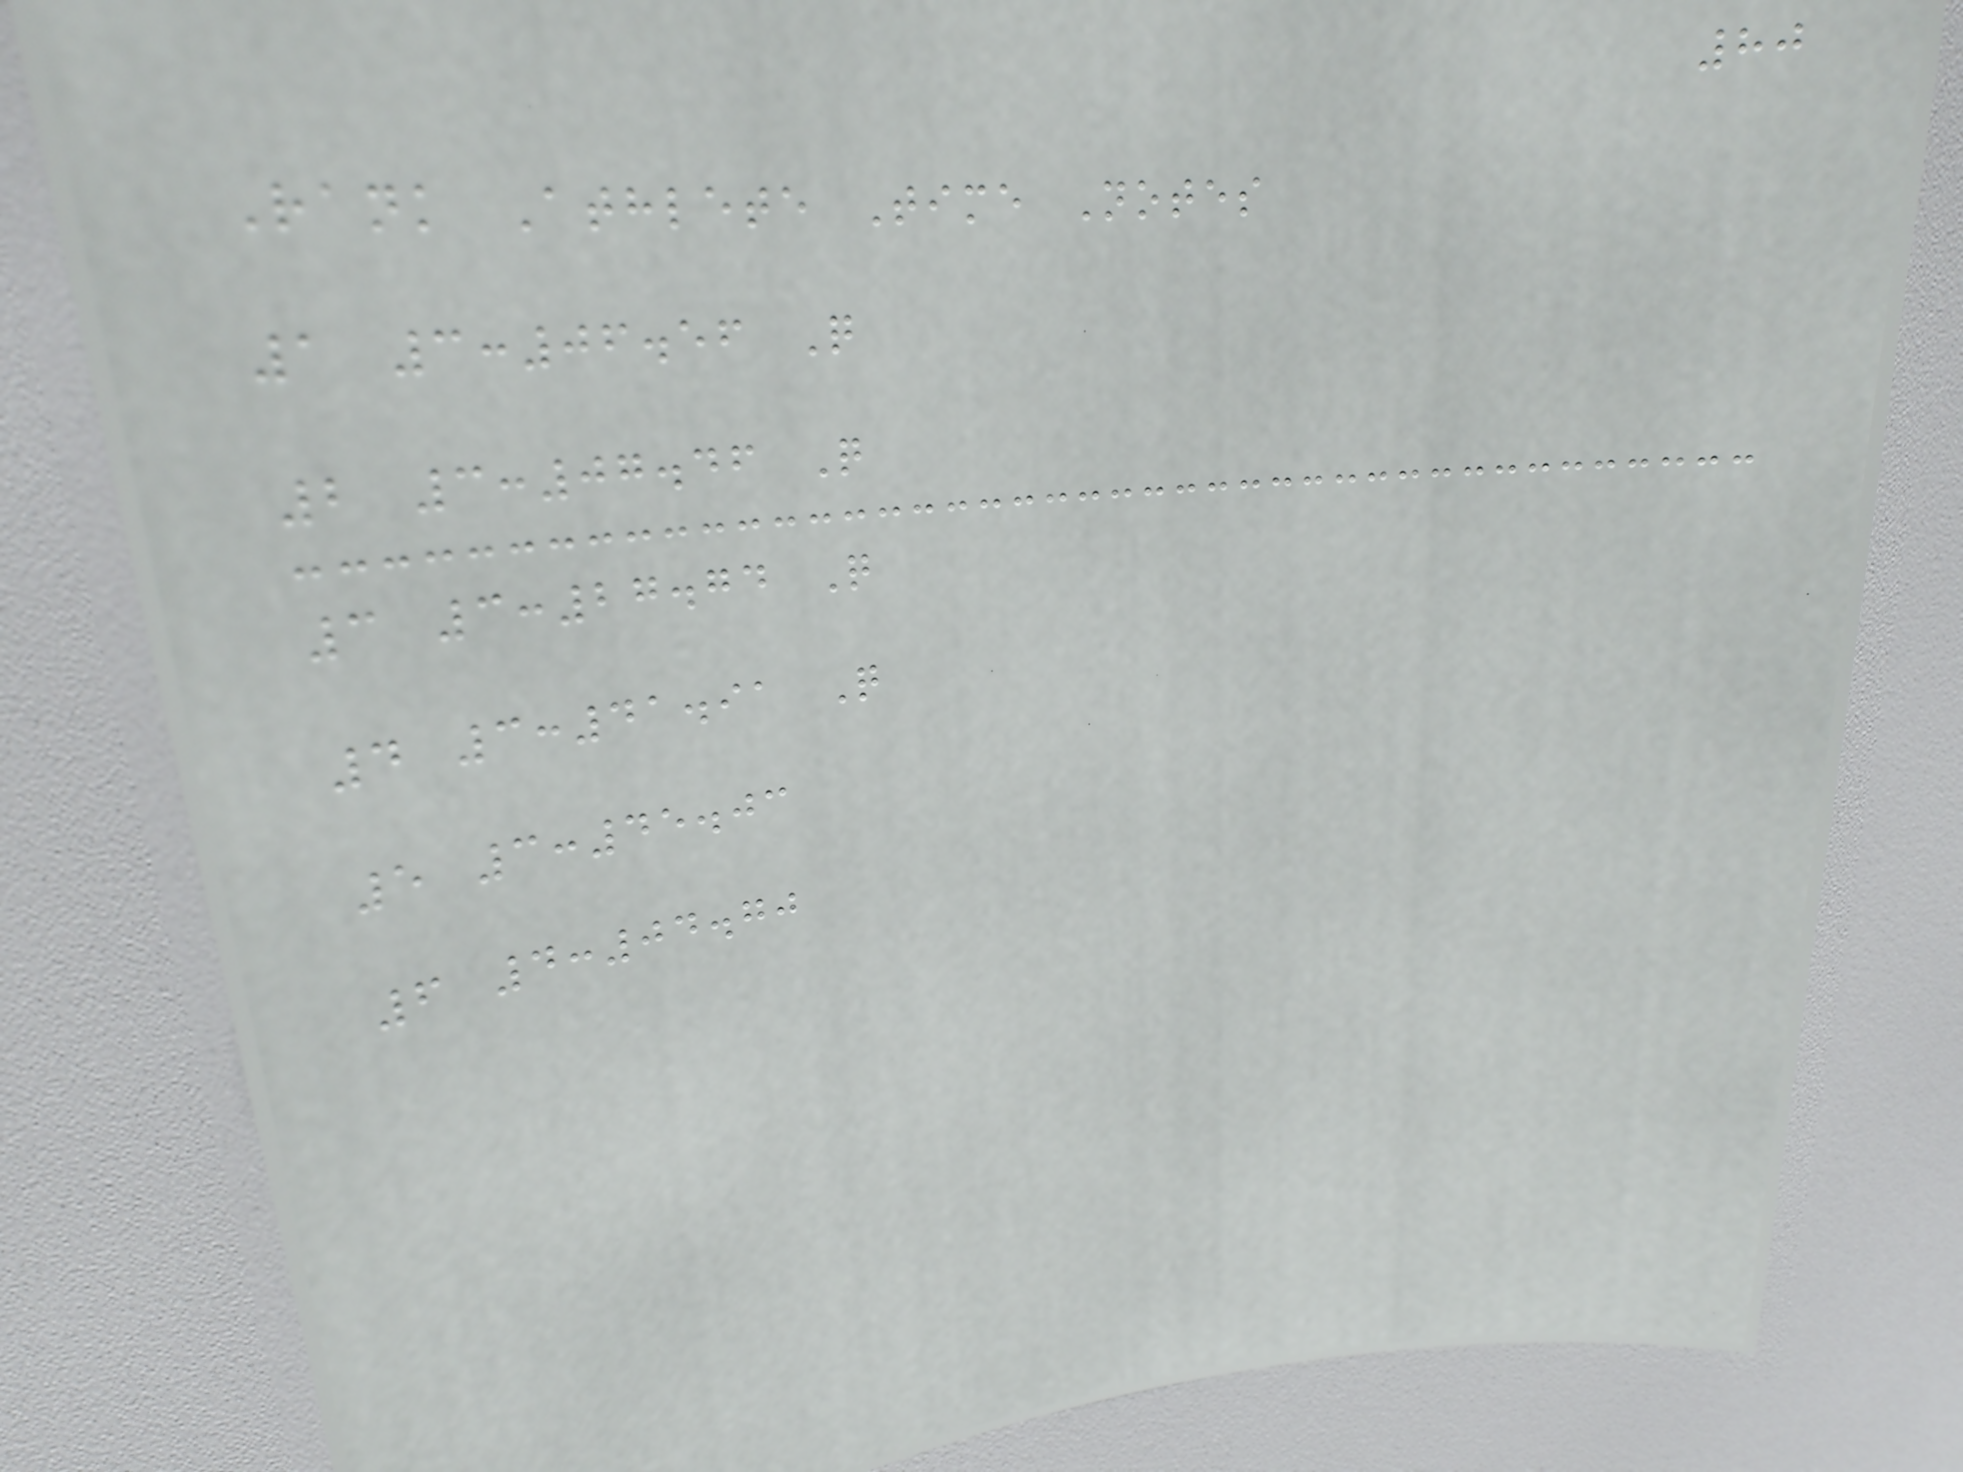80
Rank Athlete Time Notes
1 3:06.56 Q
2 3:07.46 Q
3 3:27.74 Q
4 3:41.91 Q
5 3:45.03
6 4:04.70
